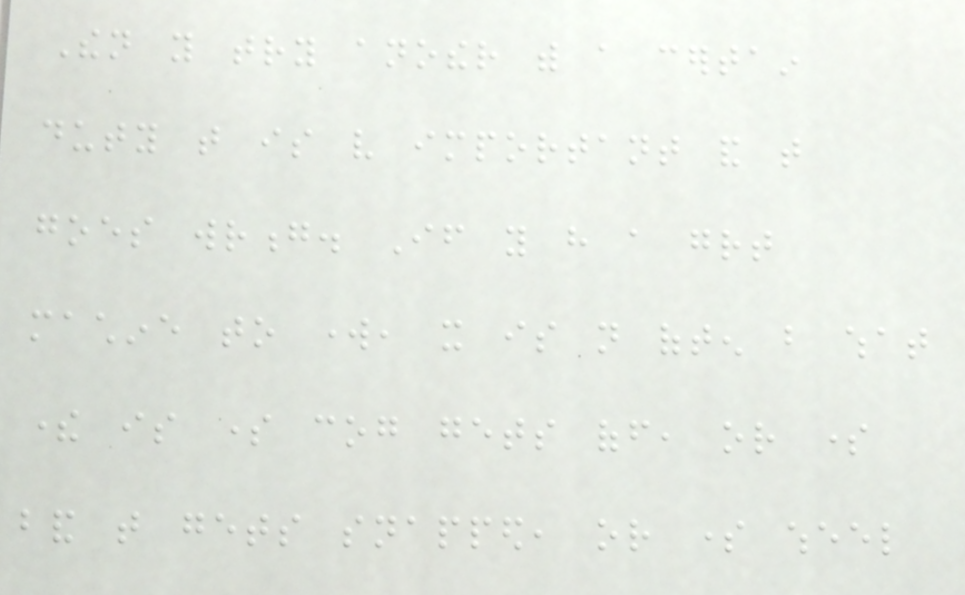Then you try another with a certain
duty that is very important and that
goes wrong. If you have a great
machine to work, it is not often but what
there is some cog gets off, or some
band that gets snapped, or some wheel
